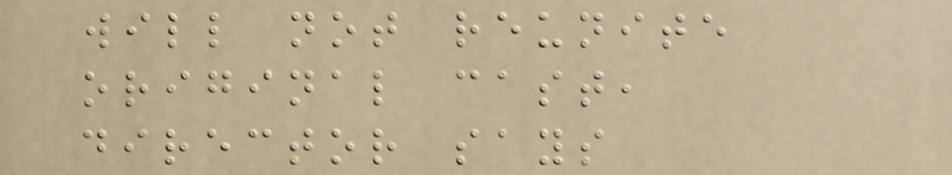will not reunite
original cast,
director says
